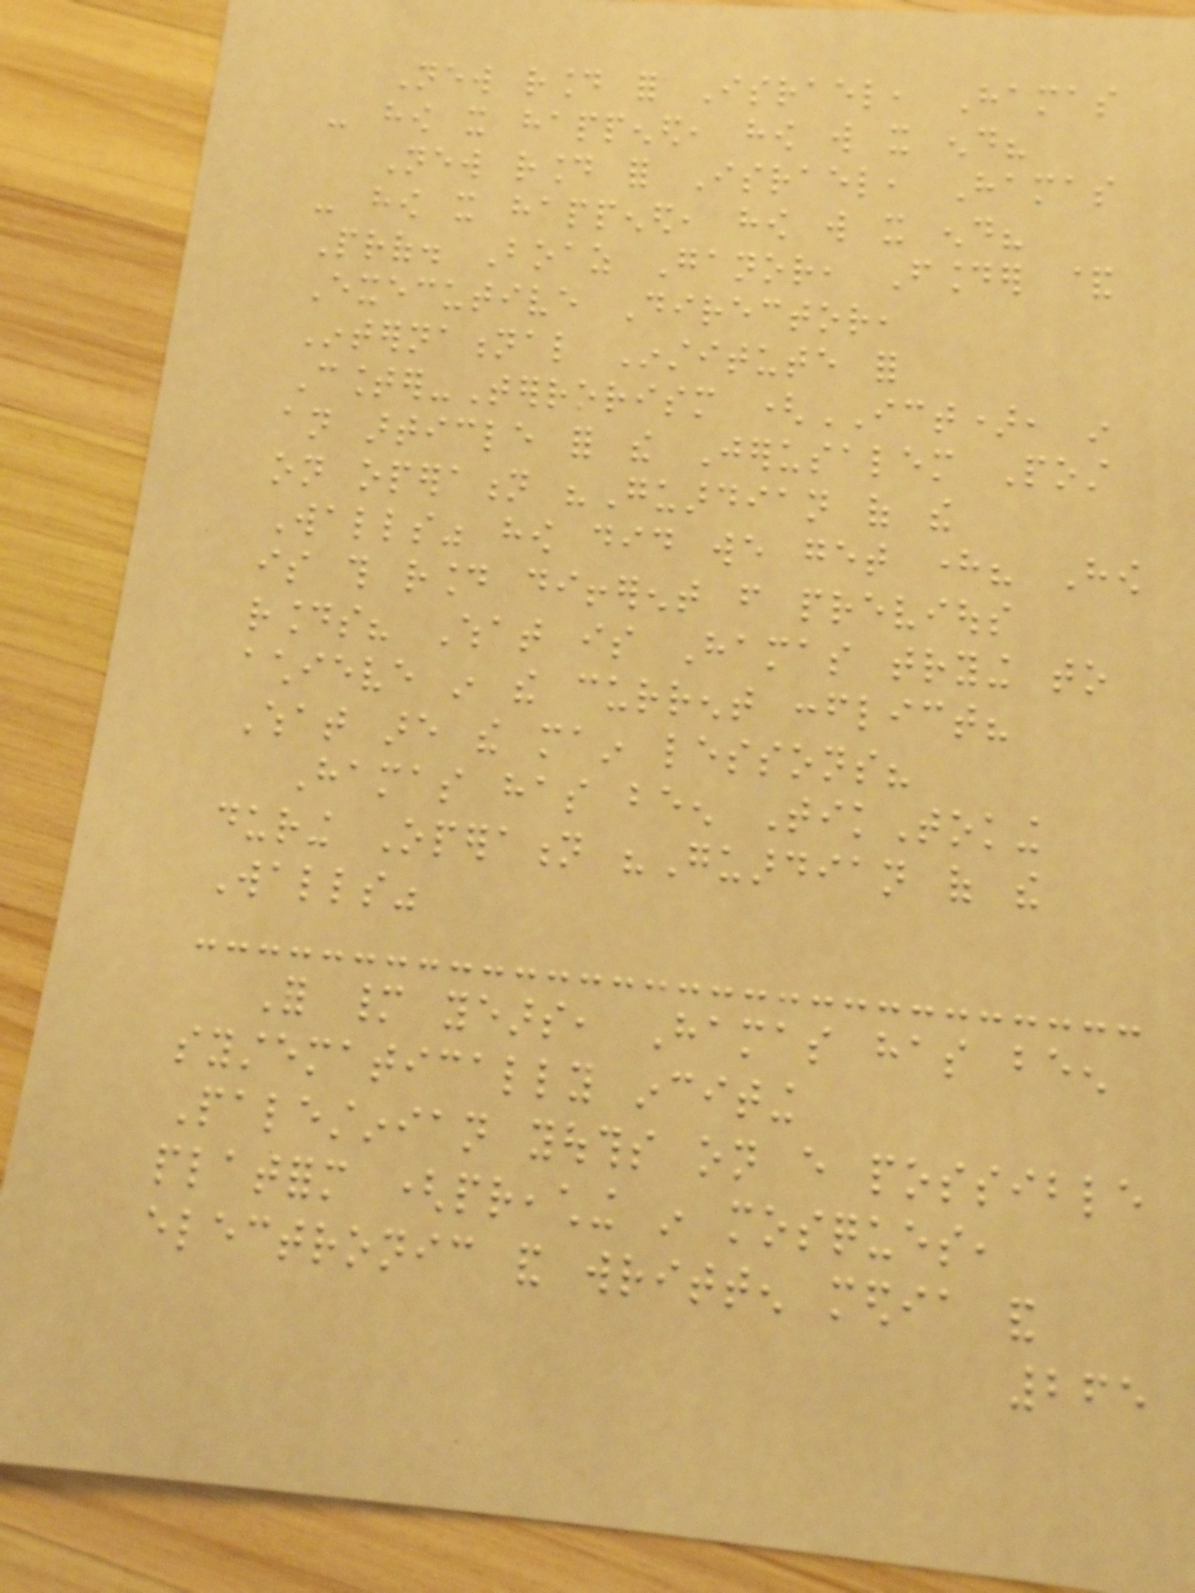New round for Israel, Hamas
- how it happened, how will it end?
New round for Israel, Hamas
- how it happened, how will it end?
Prof. Boaz Ganor, Founder &
Executive Director,
International Institute for
Counter-Terrorism (ICT), in
an article for the Jerusalem Post
on operation "Guardian of the
Walls" how did we get here? How
is this round different from previous
rounds? What is Hamas trying to
achieve in the current conflict?
What are the main lessons?
Hamas has been TikToking
during Operation "Guardian of the
Walls"
For many years, Hamas has been
systematically inciting
Palestinian youths on every possible
platform (preaching in mosques,
electronic and written media and
265
